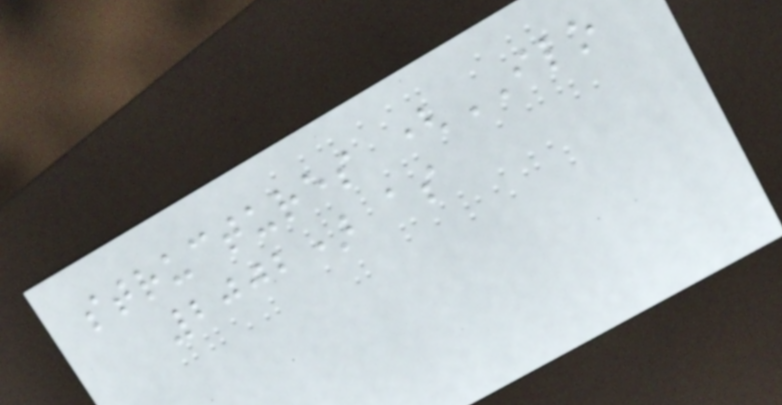structures (ILO
2002) as
